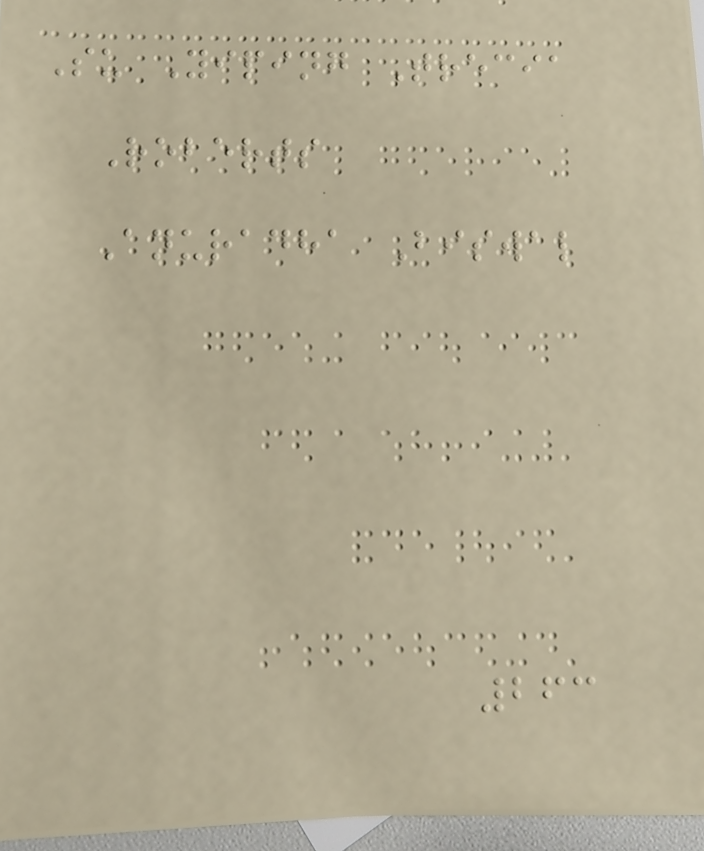Su Yiping Trecia
Roberts
Anuradha Biswal
263
